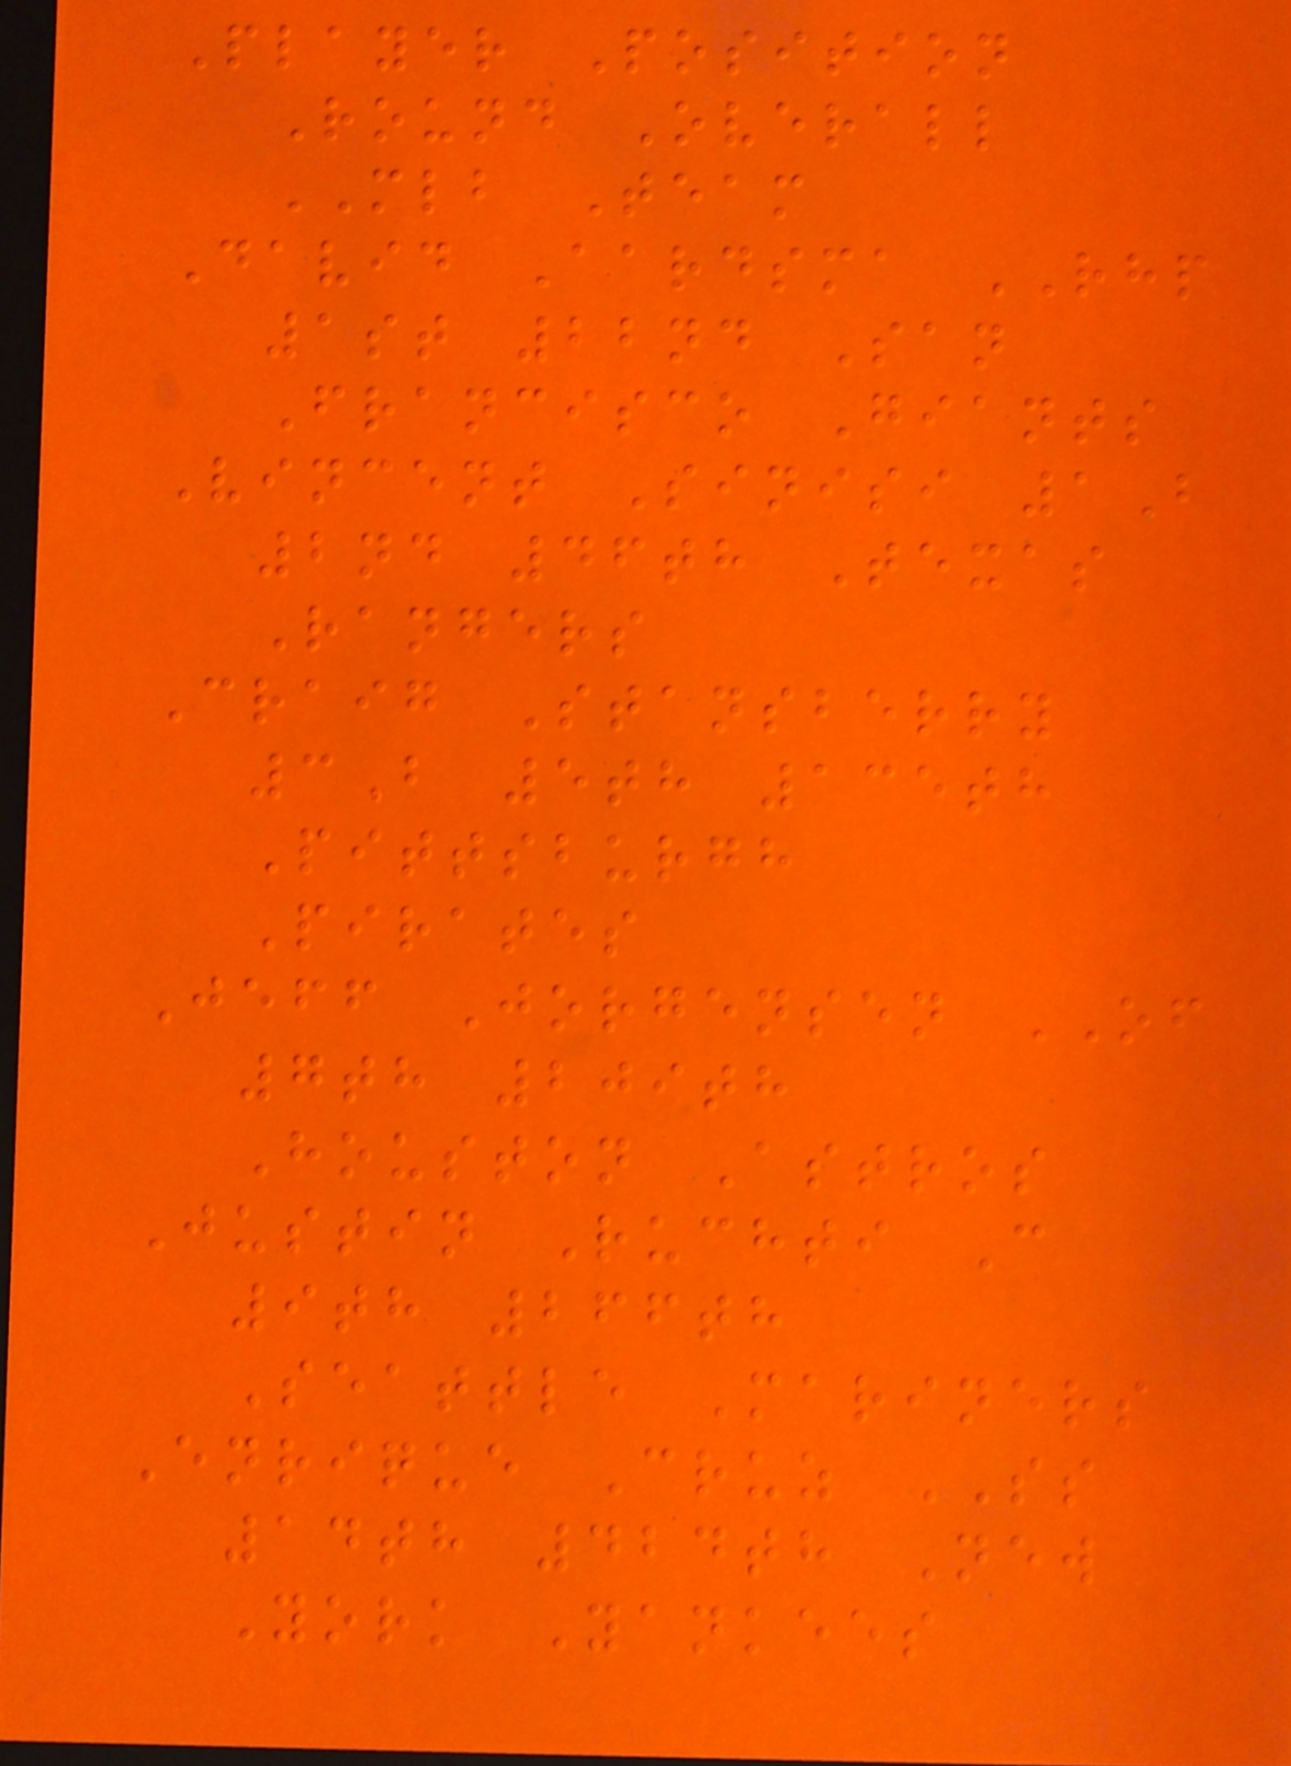Player Position
Round Overall
MLB Team
David Aardsma RHP
1st 22nd San
Francisco Giants
Vincent Sinisi 1B
2nd 46th Texas
Rangers
Craig Stansberry
3B 5th 135th
Pittsburgh
Pirates
Jeff Jorgensen OF
7th 209th
Houston Astros
Justin Ruchti C
9th 266th
Seattle Mariners
Enrique Cruz SS
14th 424th New
York Yankees
